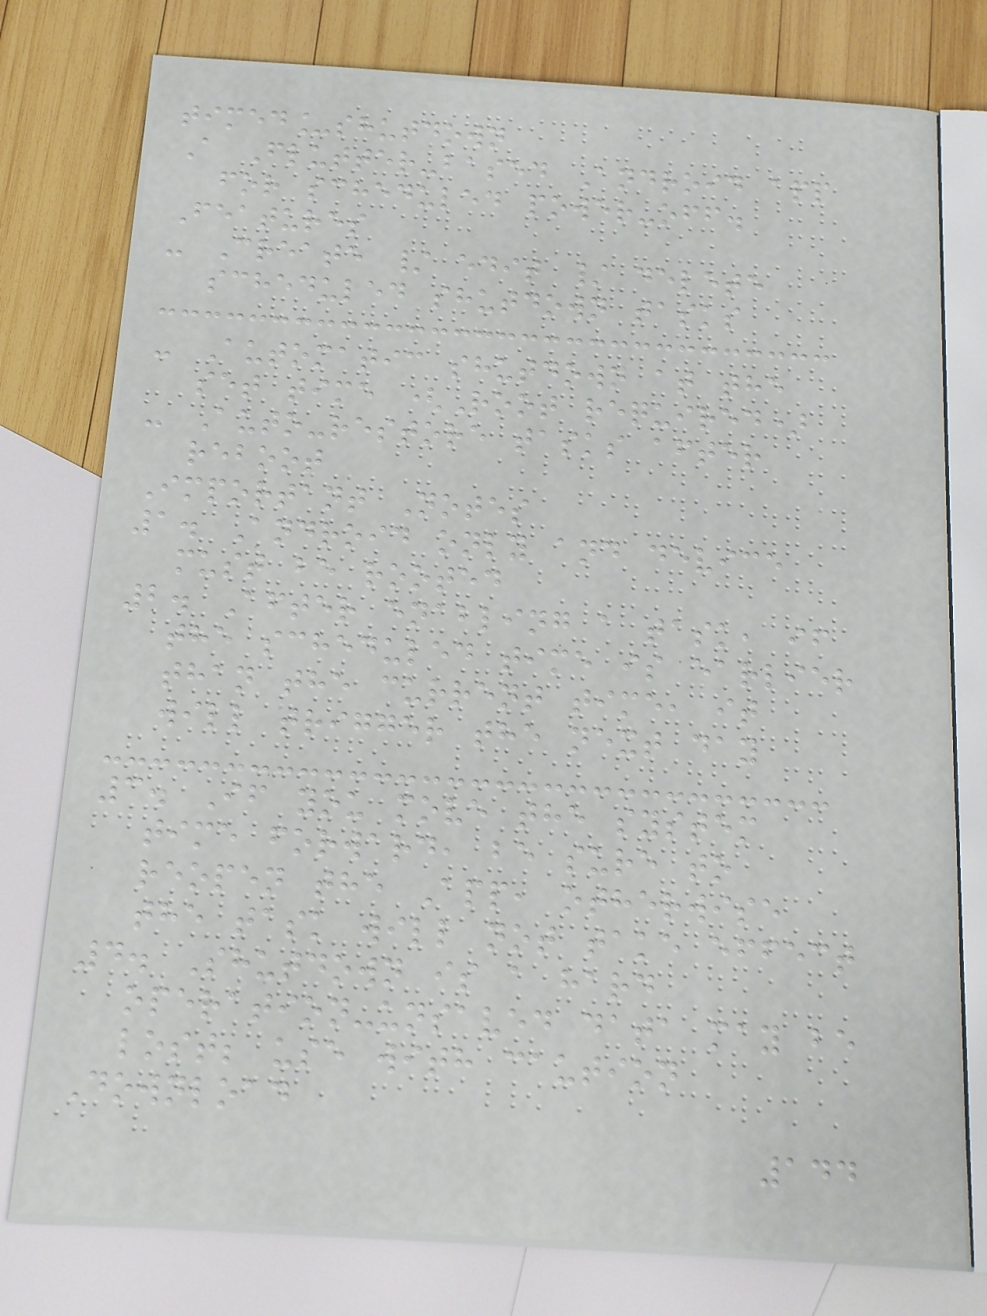timed_shutdown
A Flutter-based Android app
for scheduled power-off.
Features
- Create / edit / delete
scheduled shutdown tasks
- Automatic shutdown at the
set time (Root required)
- Auto-restore tasks after
reboot
Important Notes
1. Android only and device
must be rooted
2. After enabling a task, if
the scheduled time is earlier
than the current time, it
will trigger the next day
3. If you move the system
time forward, be sure to
reopen the App, otherwise
the task will not take effect
4. Shutdown is a hard
operation-unsaved data may be
lost; use with caution
Download
144
